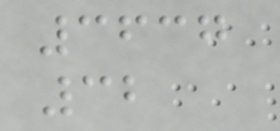3637
32
